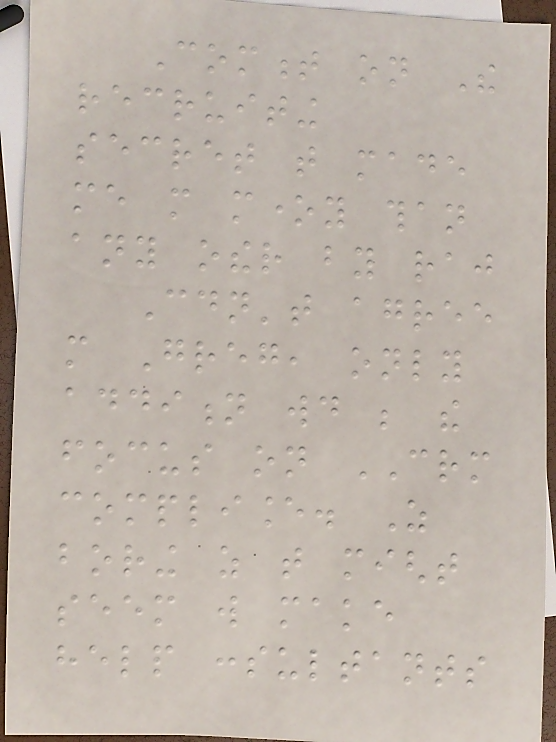Comment on The
recruiting
secret that made
me more money than
any other by raj
Couldn't agree
more Greg, only
addition would be the
focus on CRM
compliance. As
boring as that might
seem will make
help consultants
